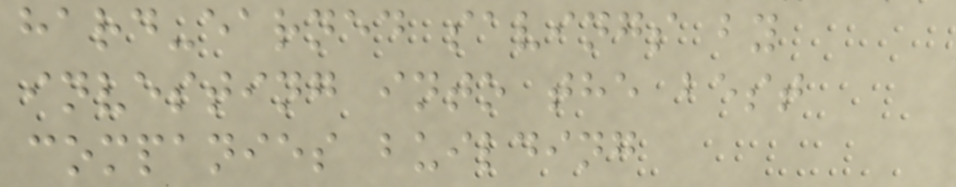hard-earned savings by
investing into the best
companies building
